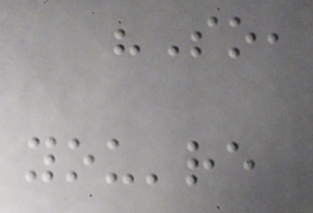"So,
you're
